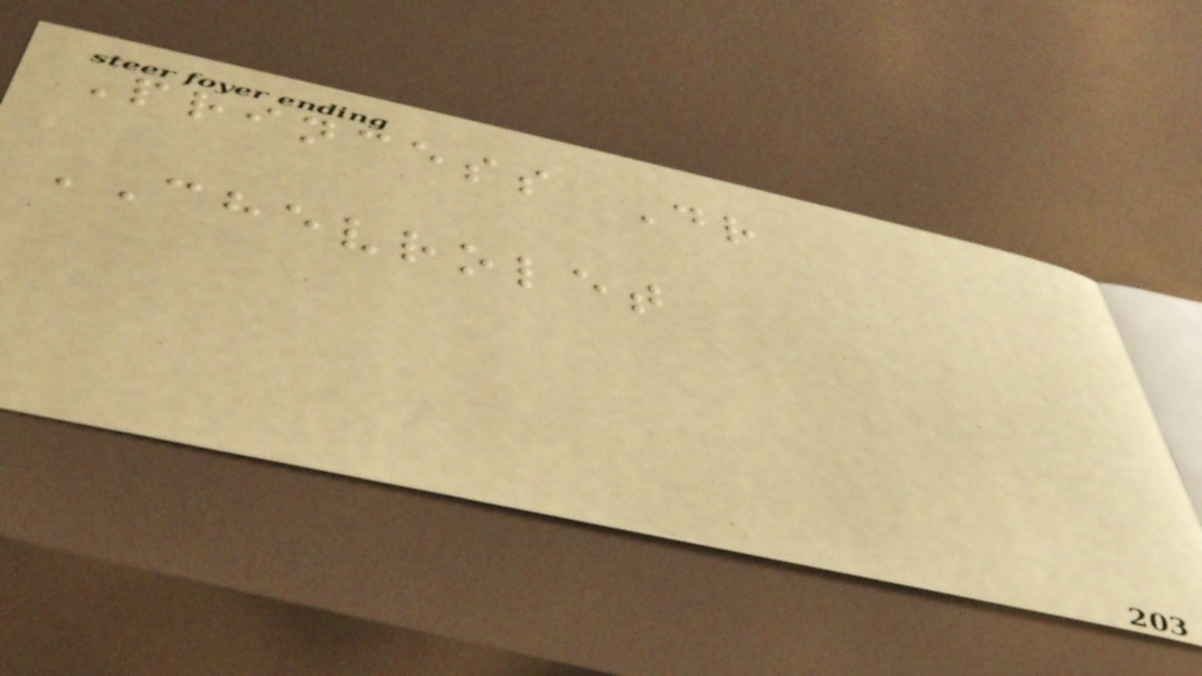Princess Dr
CHEVROLET
